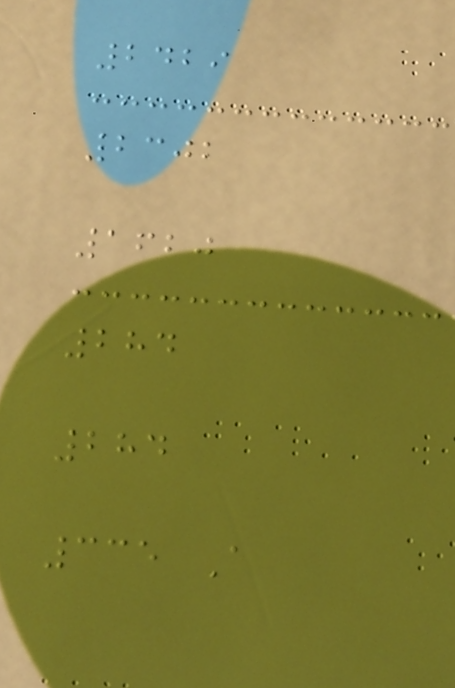2429
2302
1620
284
284
335 A
